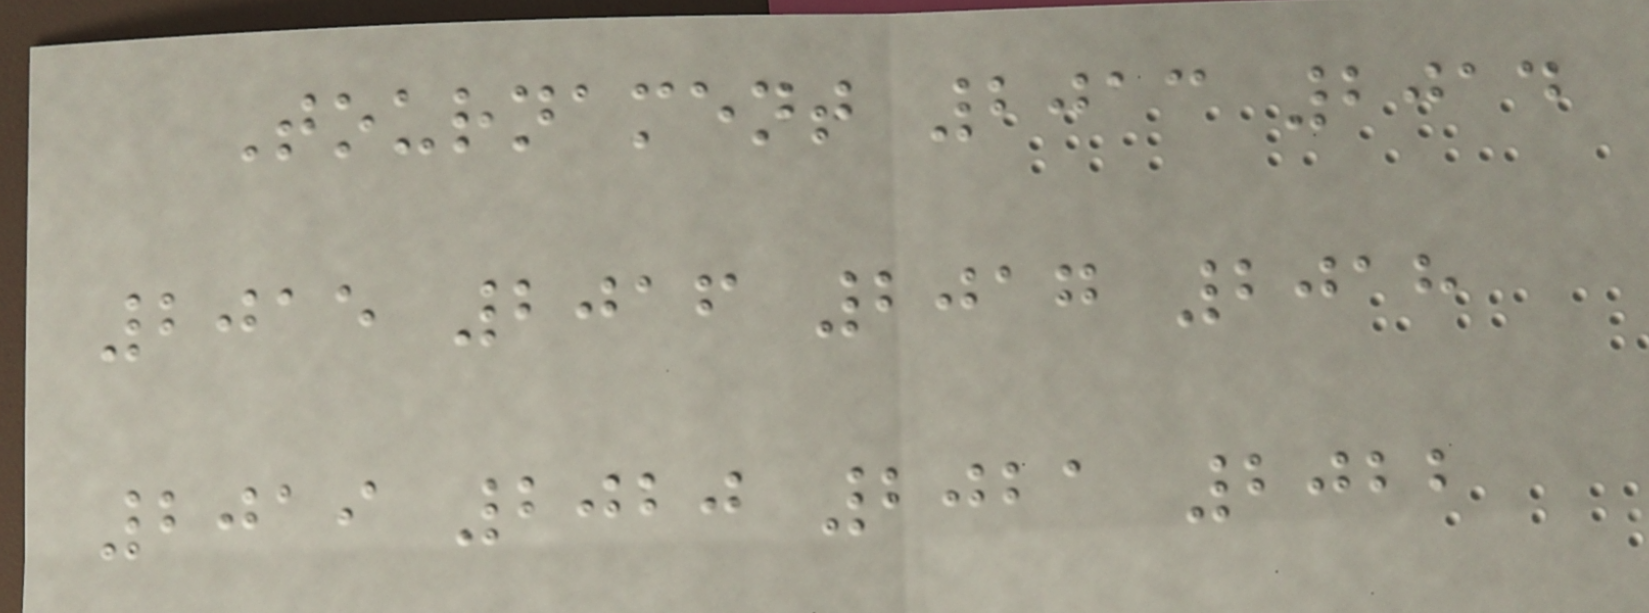Tournament 2013 2014
2015 2016 2017 2018
2019 2020 2021 2022
